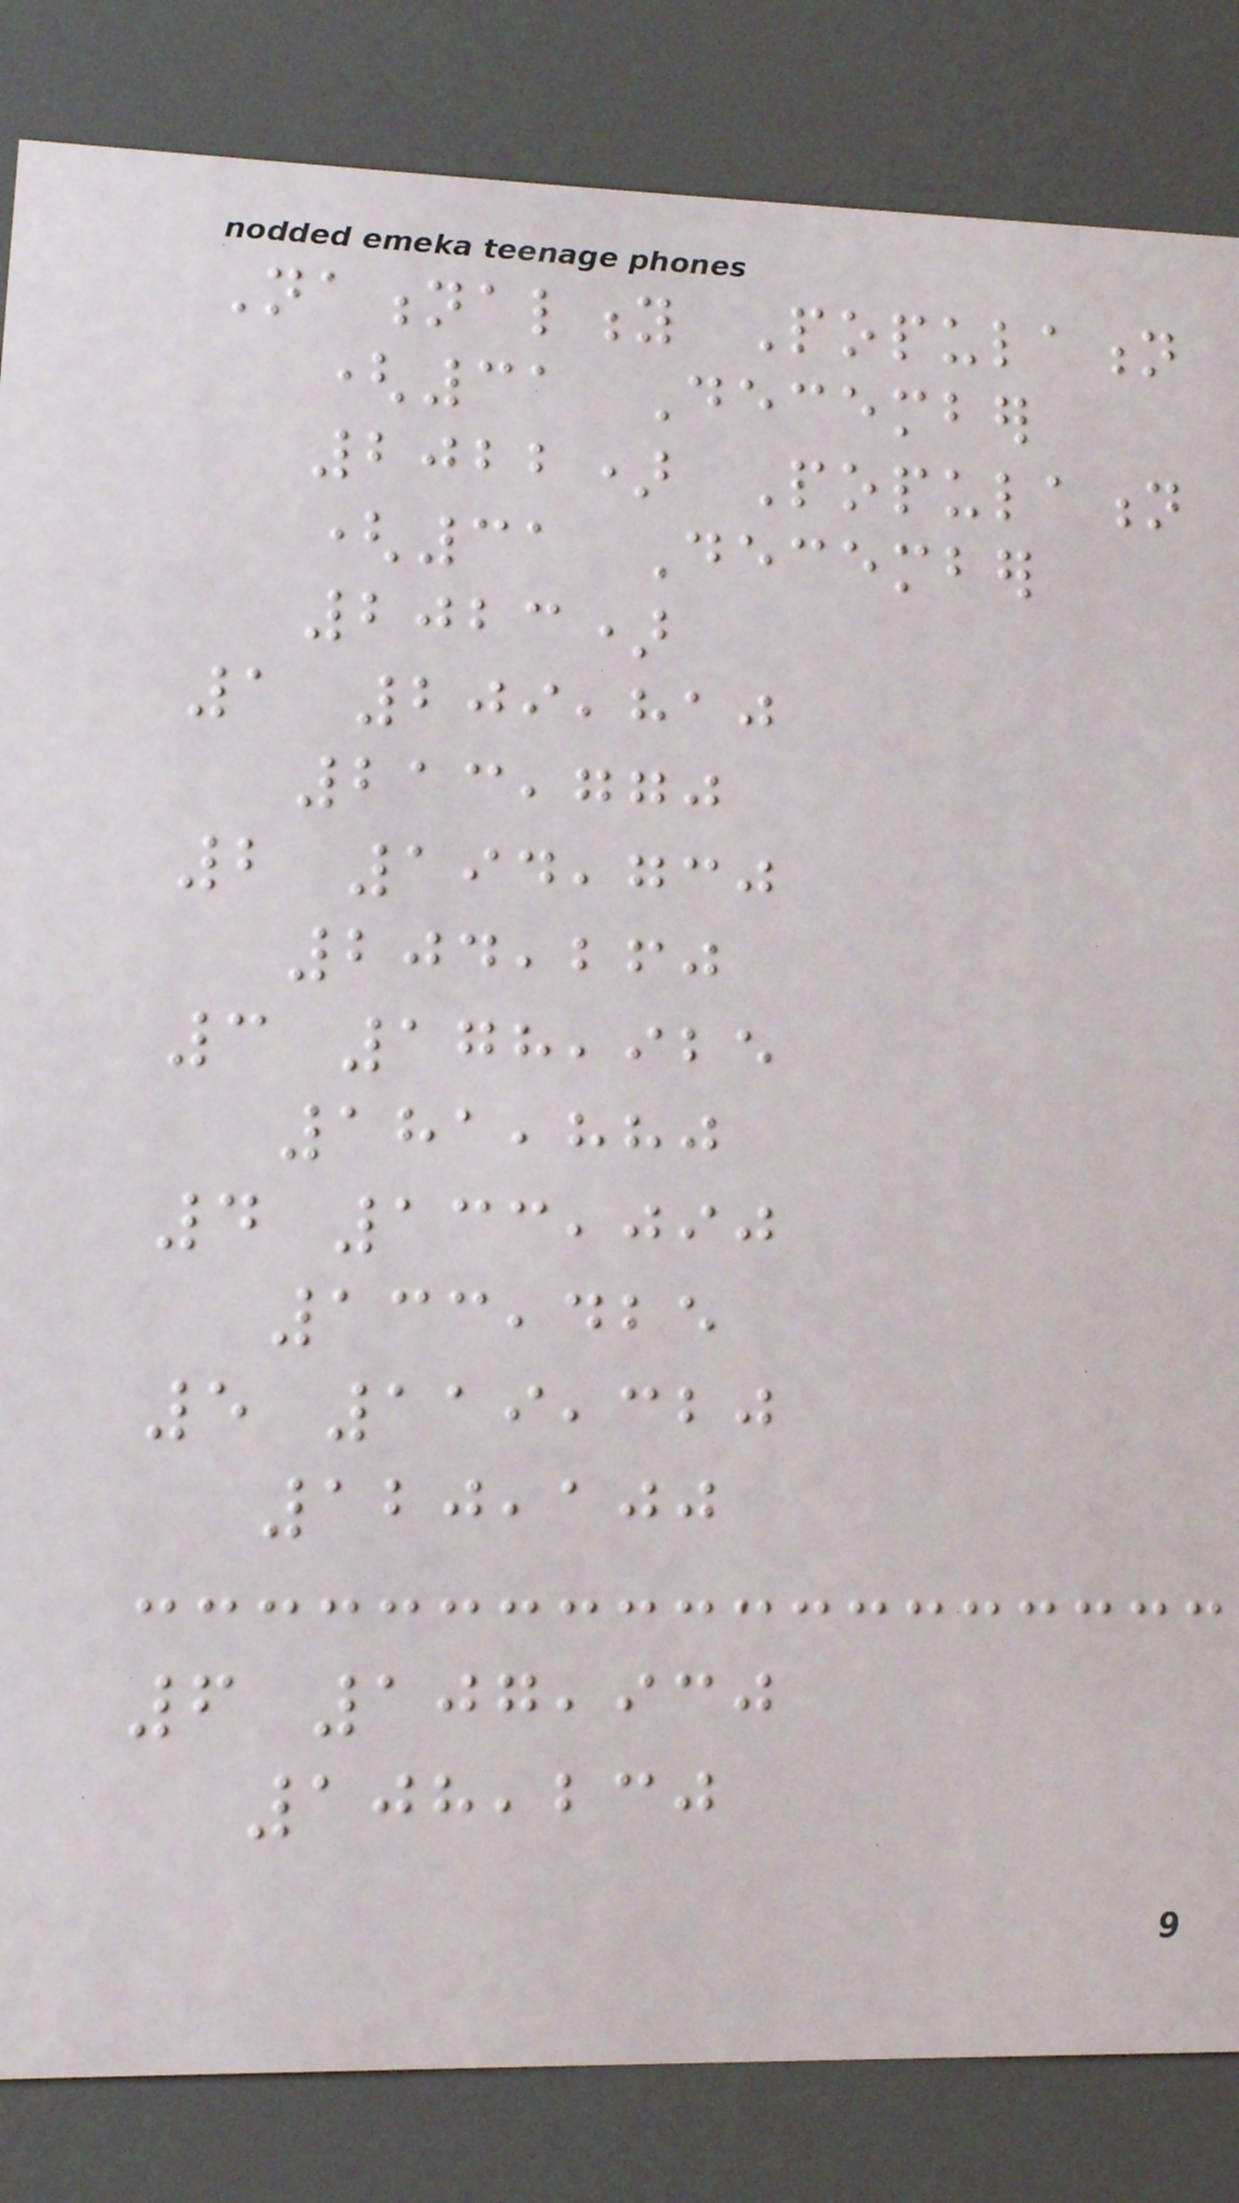Nationality Population
(31 December
2022) Population
(31 December
2023)
1 209,810
213,770
2 194,730
204,260
3 178,925
181,880
4 133,090
133,425
5 119,320
120,100
6 107,930
108,230
